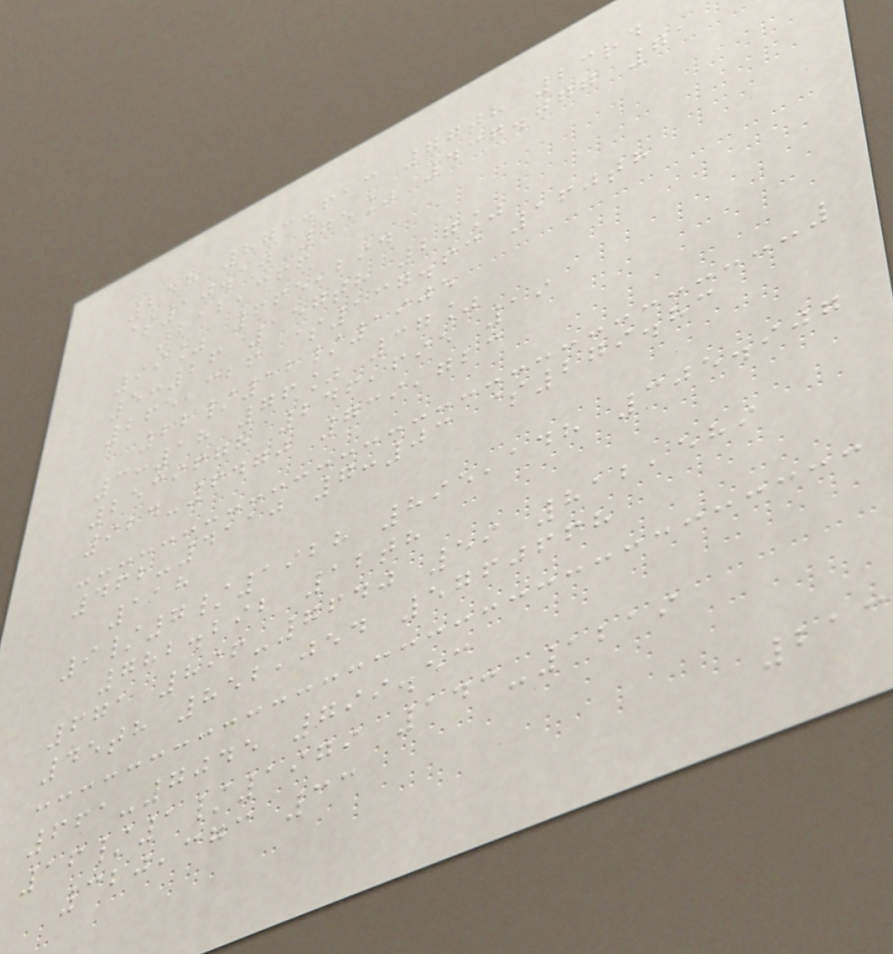248 873.613 77th 23rd
$10.17 75% 437.777 71
212,366
99% 665,294
5:26 157th 27%
265,326 $137.63 160th
22/12/1905
3:18 76% 37%
2539678 246,695 19
924-6470 739,723
462-4110 7:03 $279.83
118
9/7/1928 895,148 305.907
782.292 12th
671 896-7640 59 812,589
45th 852,054 5760668
661-7045 799.53
16/1/1979 143-1219
320,373 33
213
